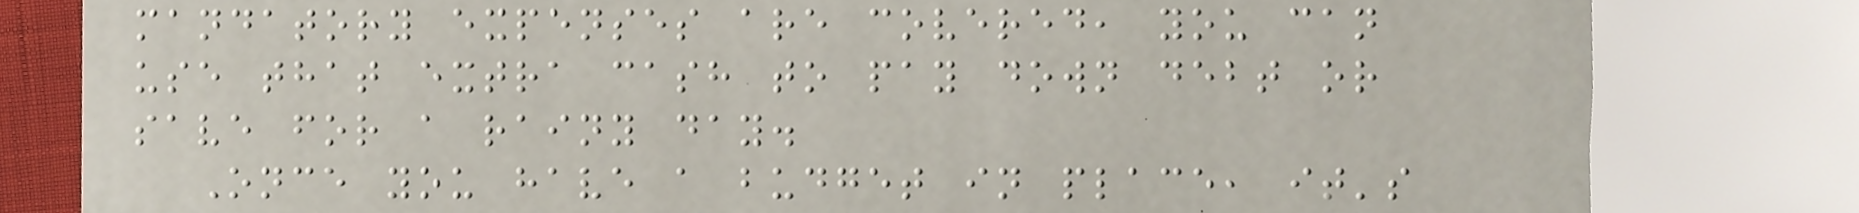mandatory expenses are covered, you can
use that extra cash to pay down debt or
save for a rainy day.
Once you have a budget in place, it's
